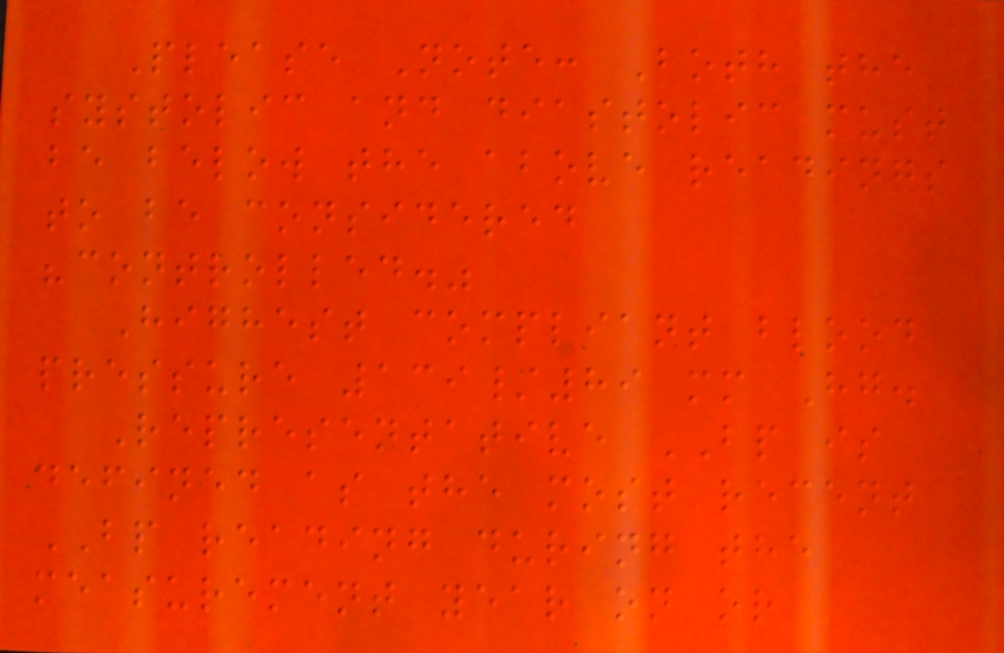Please Note: Both the
systolic and diastolic must
be below the above readings
to be considered
"controlled."
Highest compliant blood
pressure 139/89 mm Hg.
Representative BP is
defined as the most recent
BP reading during the
measurement year on or
